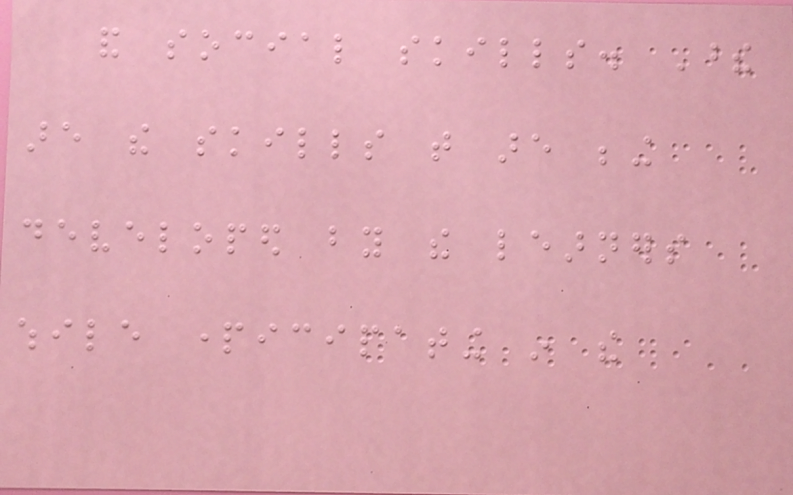and social skills. These
are the skills that are being
developed by the learners
while participating in the
